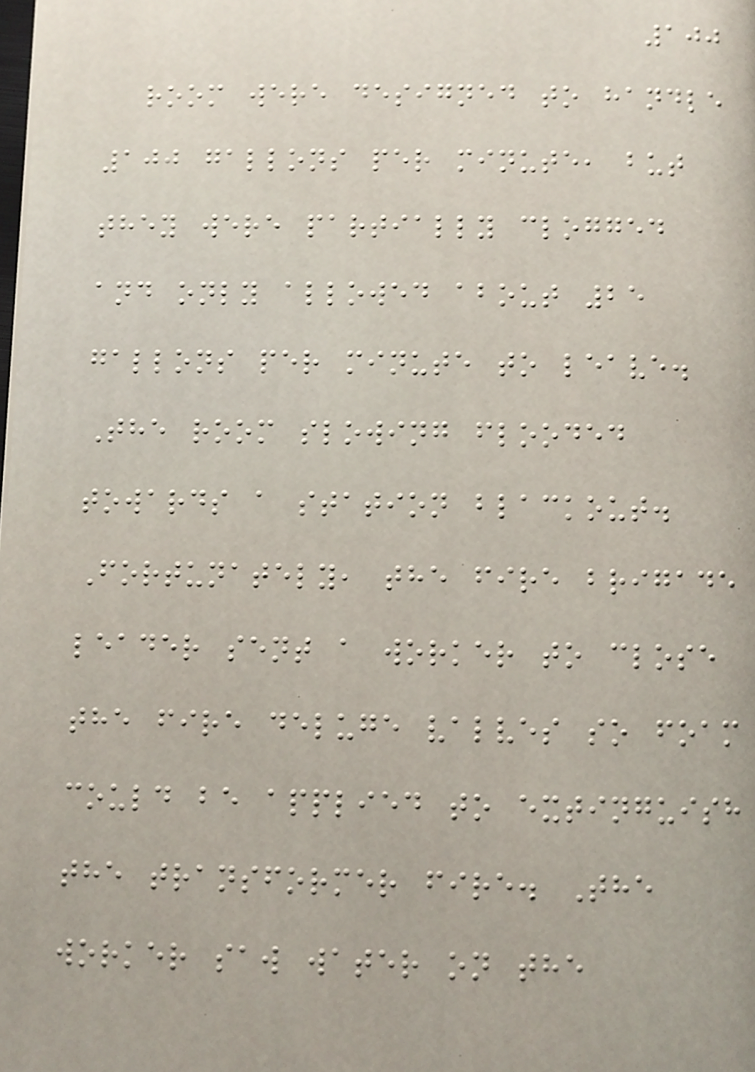100
room were designed to handle
100 gallons per minute, but
they were partially clogged
and only allowed about 25
gallons per minute to leave.
The room slowing flooded
towards a station blackout.
Fortunately, the fire brigade
leader sent a worker to close
the fire deluge valves so foam
could be applied to extinguish
the transformer fire. The
worker saw water on the
